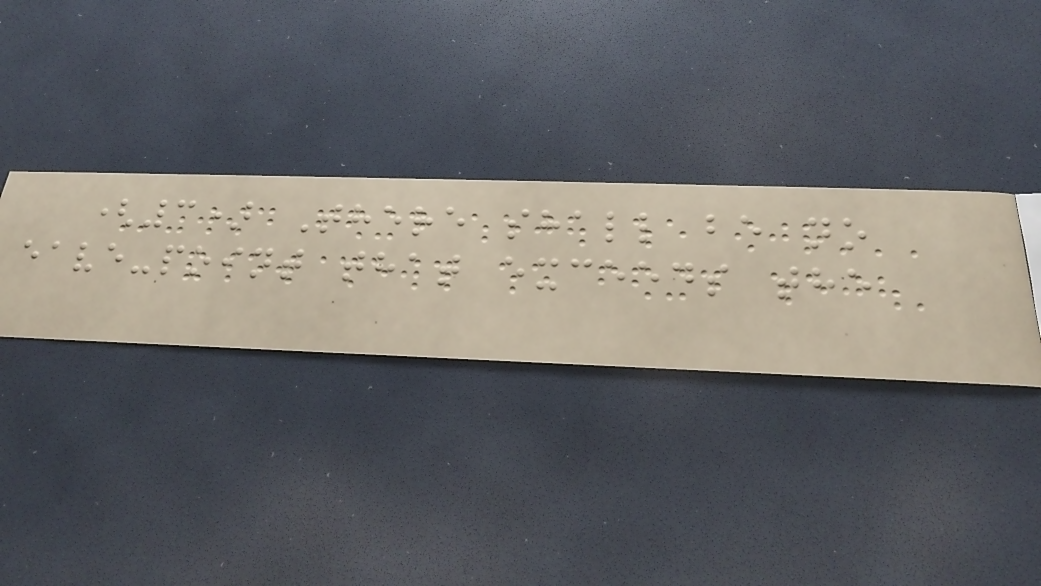(3) There shall be no
eave-point that exceeds the
